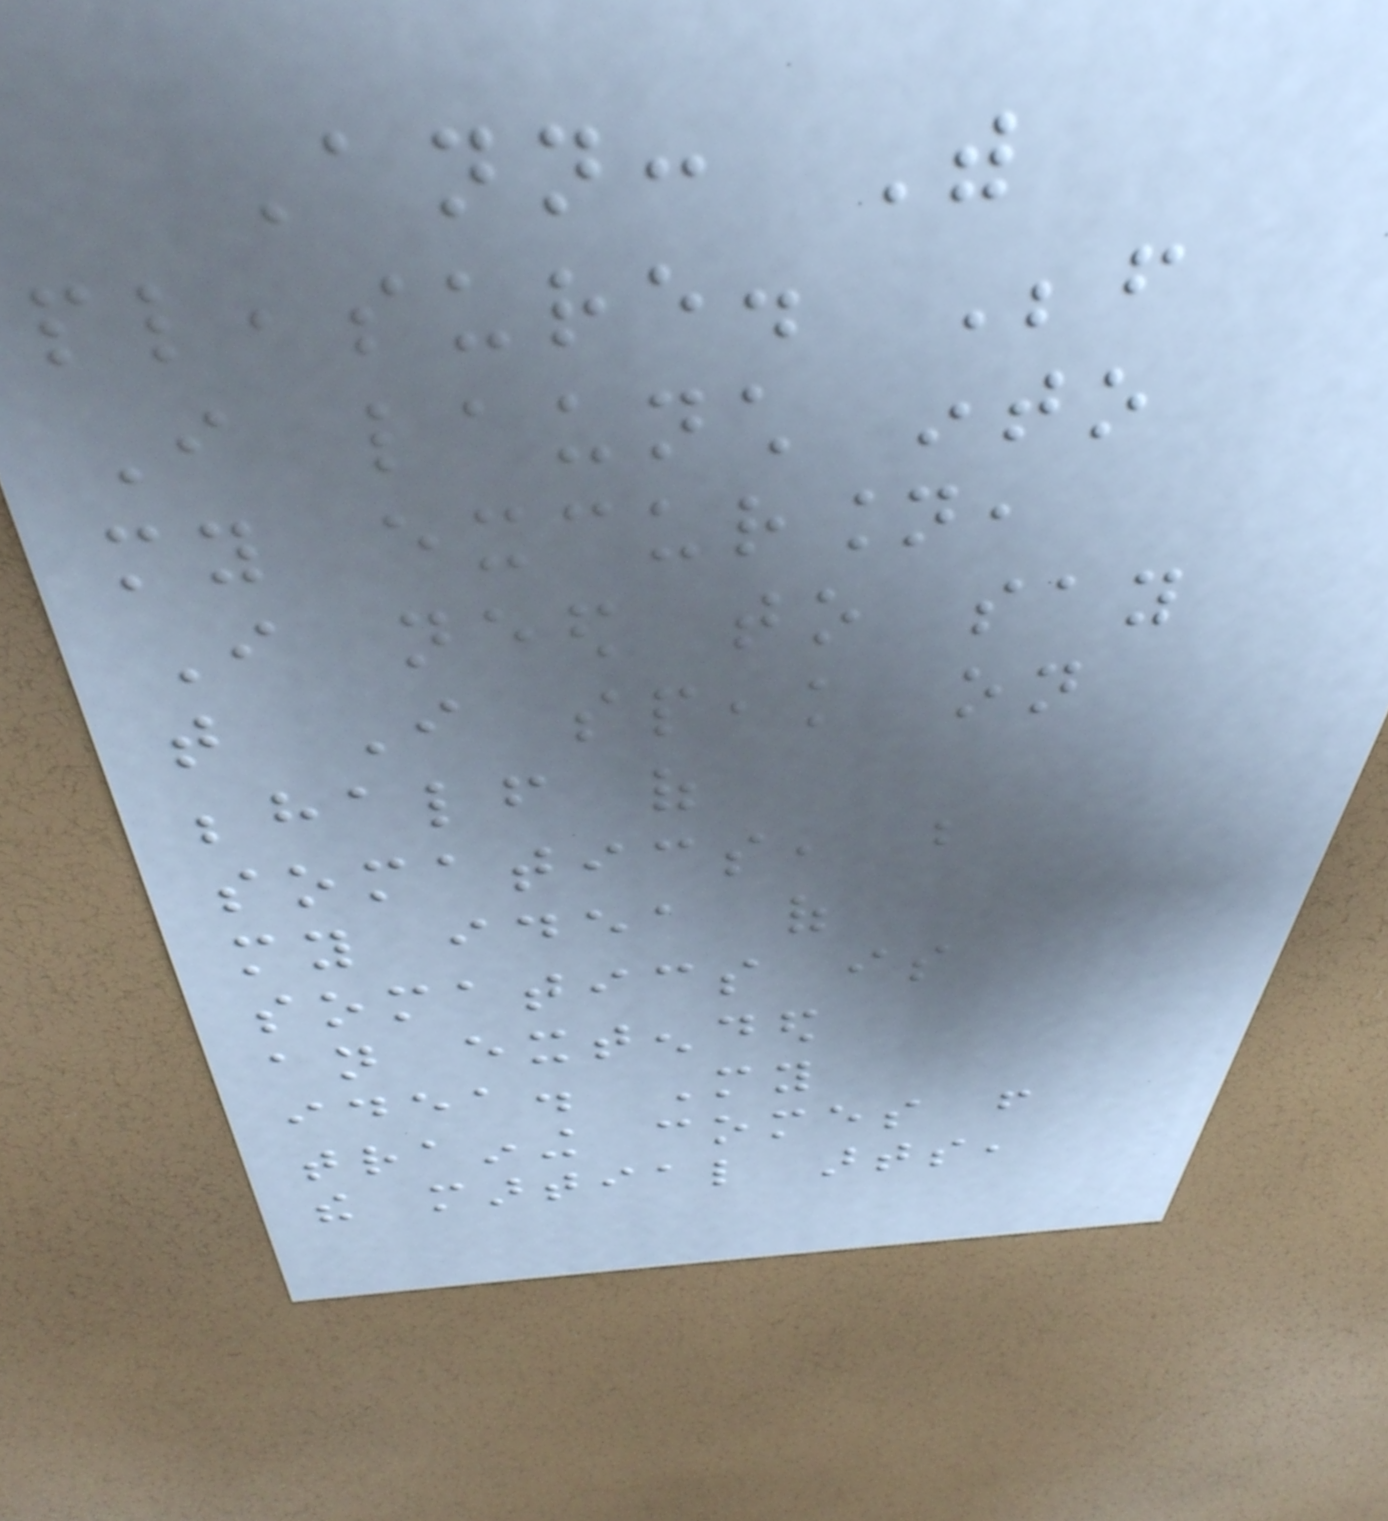Ann: With
pleasure. Before
I launch into
my excursion,
I need to say
that I speak on
behalf of
somatics, but
my idea of
somatics is
an extended
idea. My
training comes from
the martial arts,
